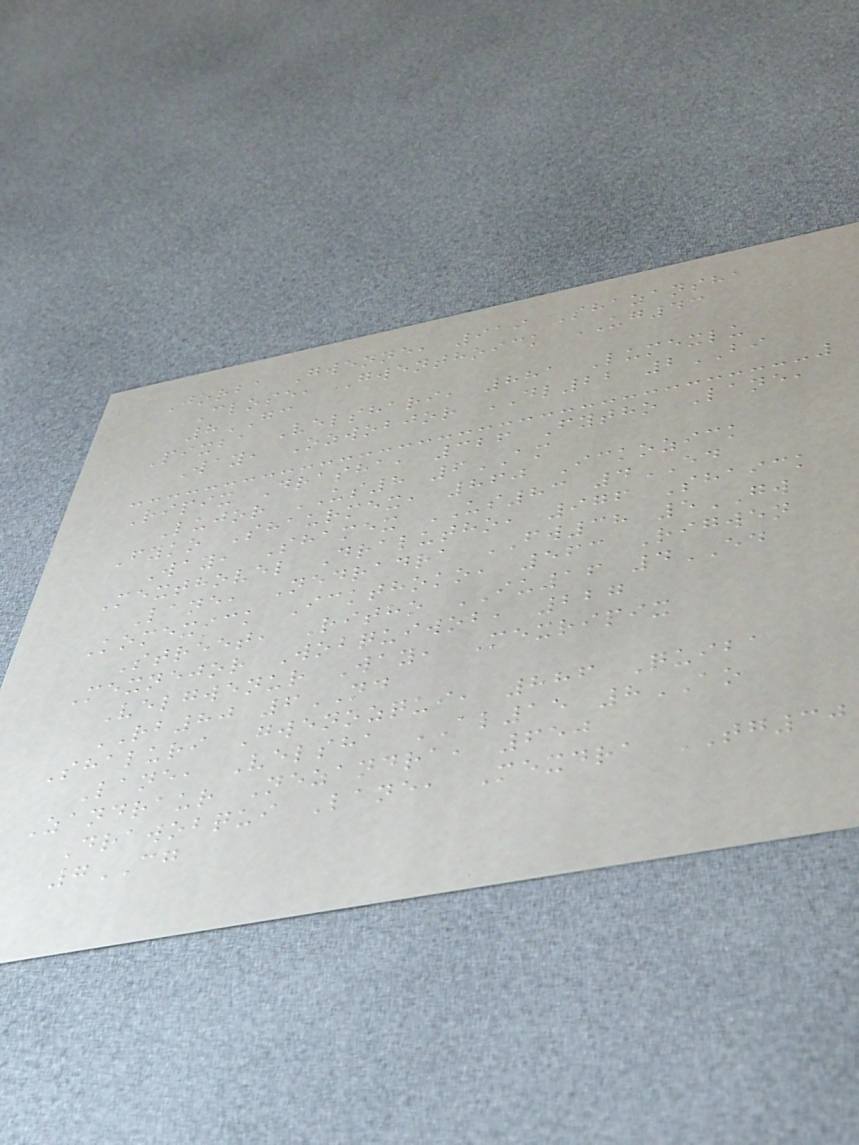Jorba Gwenne, 919 Shazansha
Close, Gwenthoick UG43
8GC
Pixba Velshari, 881 Lumexlu
Way, Ozwobjor DL22 2BI
Ripix Drasha, 326 Fytho Lane,
Lujor US8 6AM
Fyko Shaurmex, 860 Ickozick
Way, Shamex US83 4ED
Mexthovel Dralutho, 976 Shaick
Lane, Nedradra FW38 5GW
Komexick Ickthoko, 563 Rigwen
Street, Ritho IU16 4ED
Mexnejor Wobquiwob, 227
Velgwenur Way, Mexripix
RB80 6ND
Shaluri Gwenozqui, 886 Quiba
Lane, Velsha AL15 8AO
Zandraur Nezandra, 650
Drawobqui Lane, Mexdra TG30
7CG
